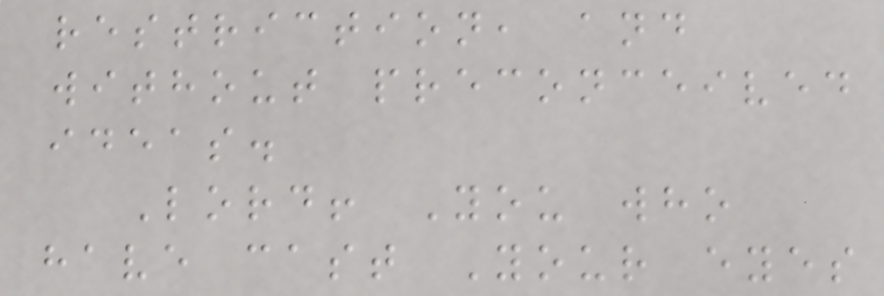restriction, and
without preconceived
ideas.
Lord! You who
have cast Your eyes
